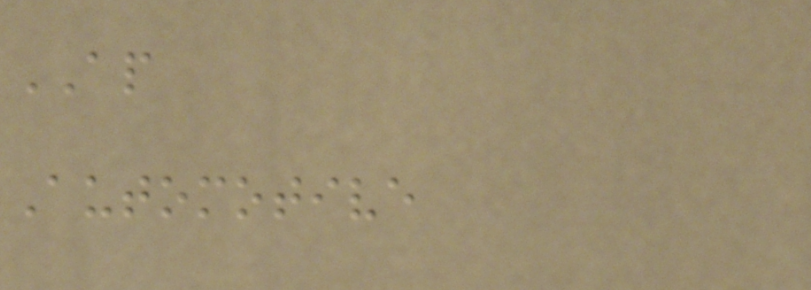AP
Automotive
